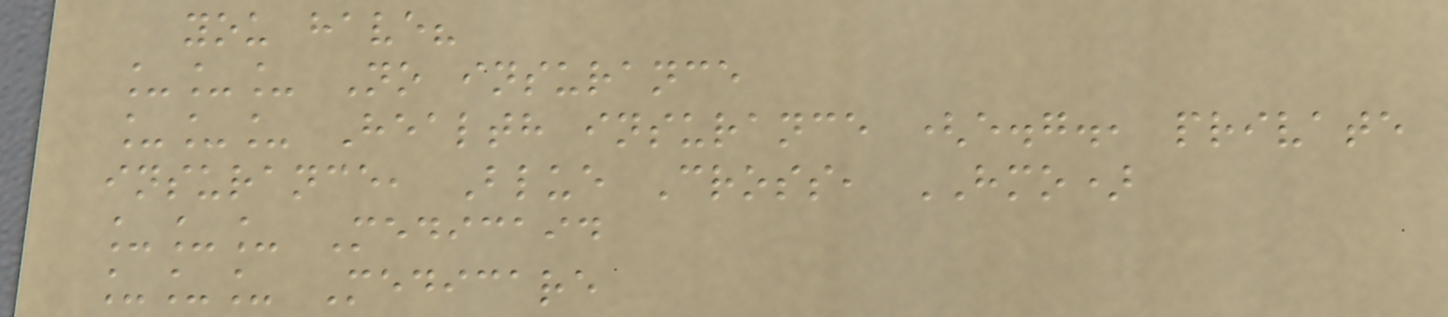you have?
___ No insurance
___ Health insurance (e.g., private
insurance, Blue Cross, HMO)
___ Medicaid
___ Medicare
